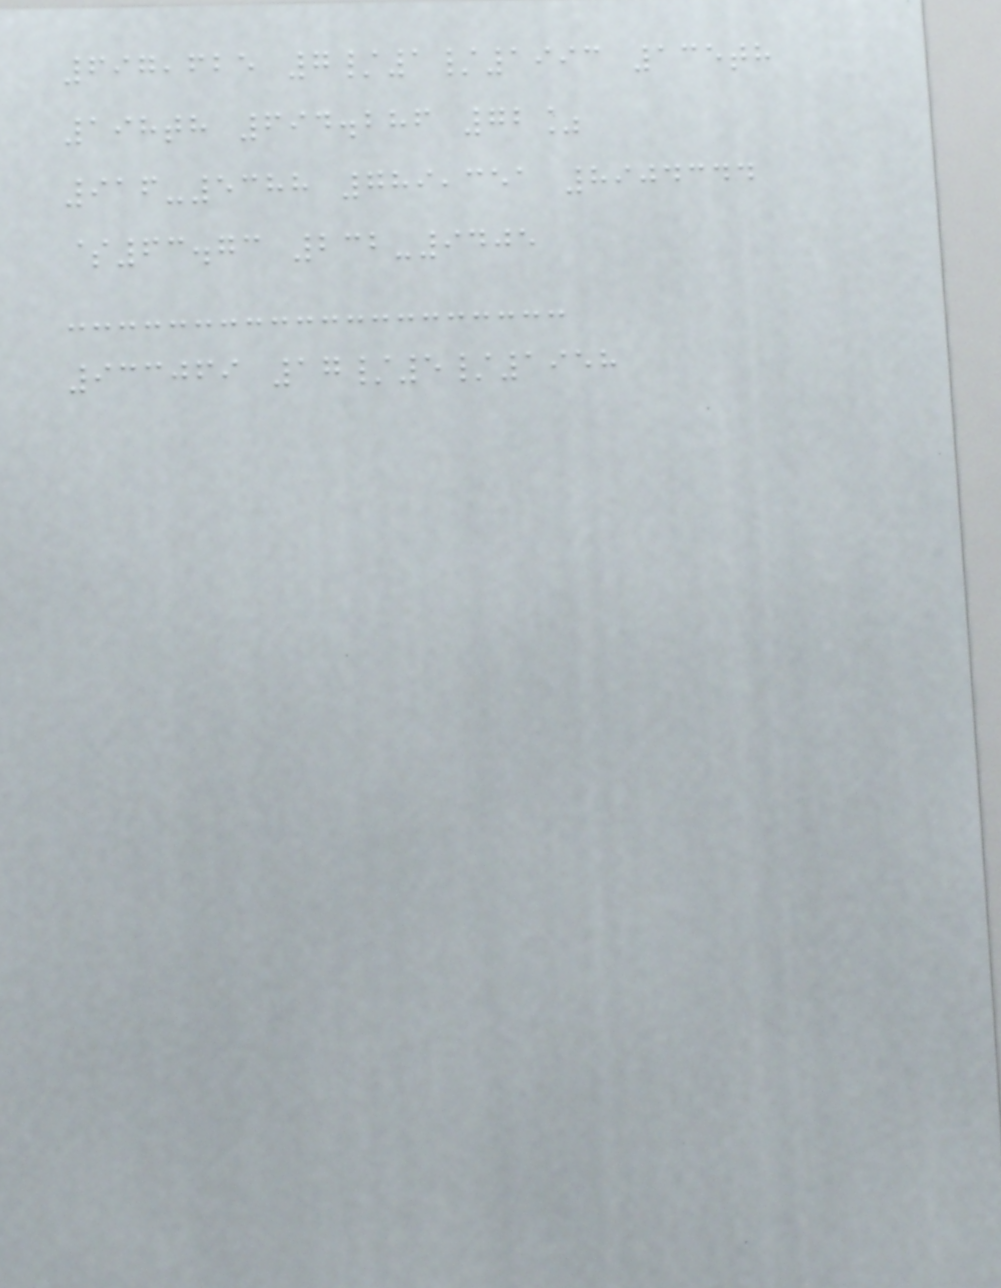697,625 7/1/1993 135th
198th 694.286 72%
916-5388 789,351 8904344
$63.73 232-9405
933069 17/5/1958
